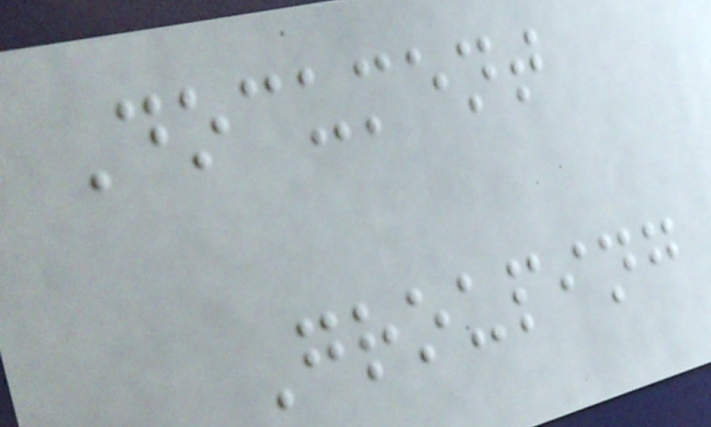Document
Grouping
